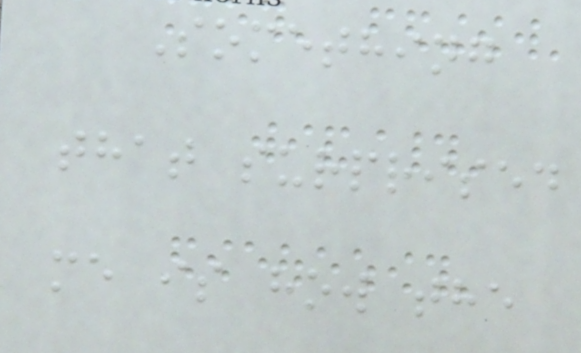Something
that surprised
me is how the
